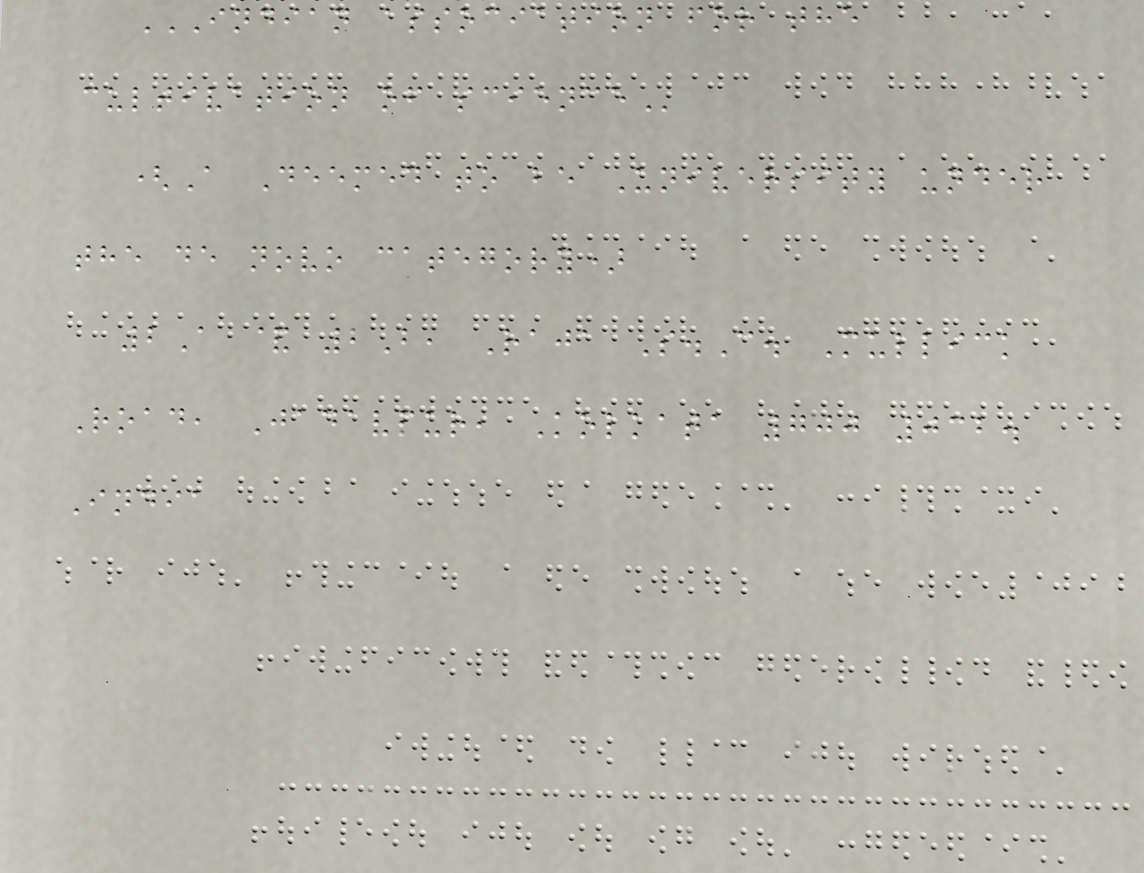INDIAN ASSOCIATION FOR THE
CULTIVATION OF SCIENCE
(A Deemed to be University under
the de novo category)
2A & 2B, Raja S.C. Mullick
Road, Jadavpur, Kolkata 700 032.
India
